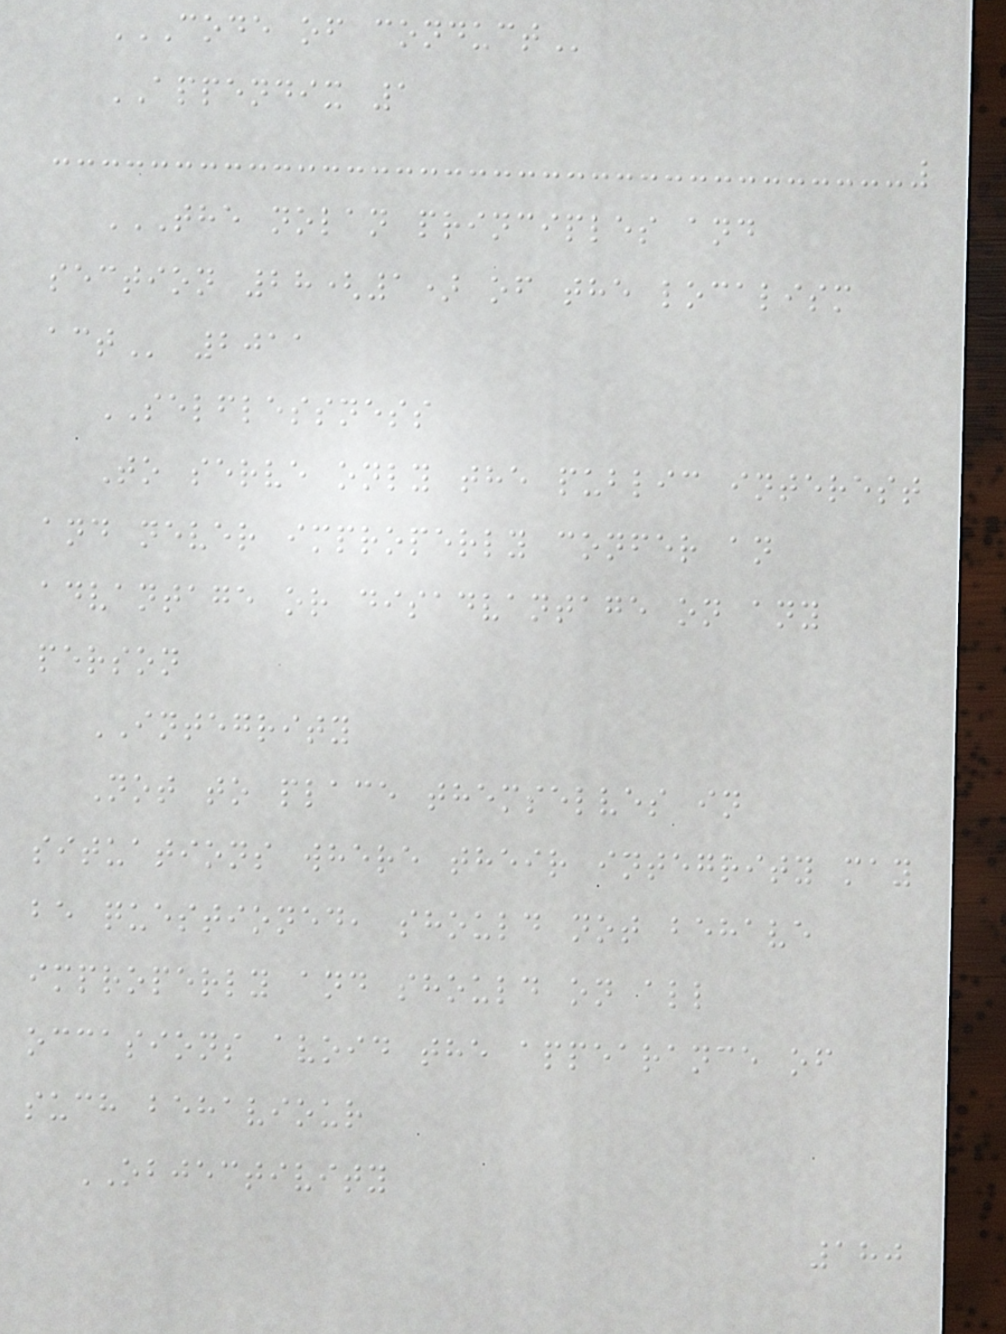CODE OF CONDUCT
APPENDIX 1
THE NOLAN PRINCIPLES AND
SECTION 28(1) OF THE LOCALISM
ACT 2011
SELFLESSNESS
To serve only the public interest
and never improperly confer an
advantage or disadvantage on any
person
INTEGRITY
Not to place themselves in
situations where their integrity may
be questioned, should not behave
improperly and should on all
occasions avoid the appearance of
such behaviour
OBJECTIVITY
180
